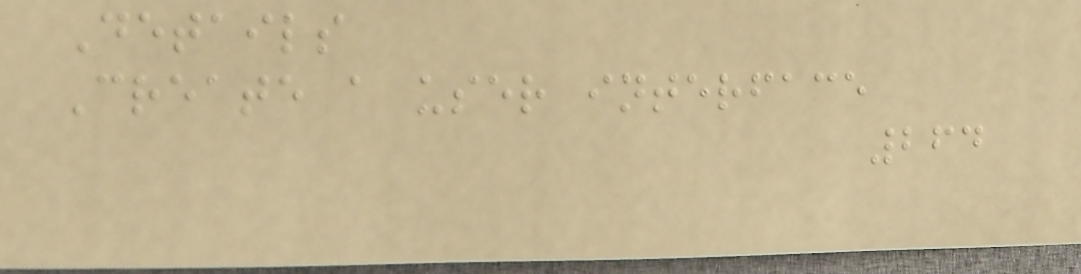Details
Create a user interface
264
